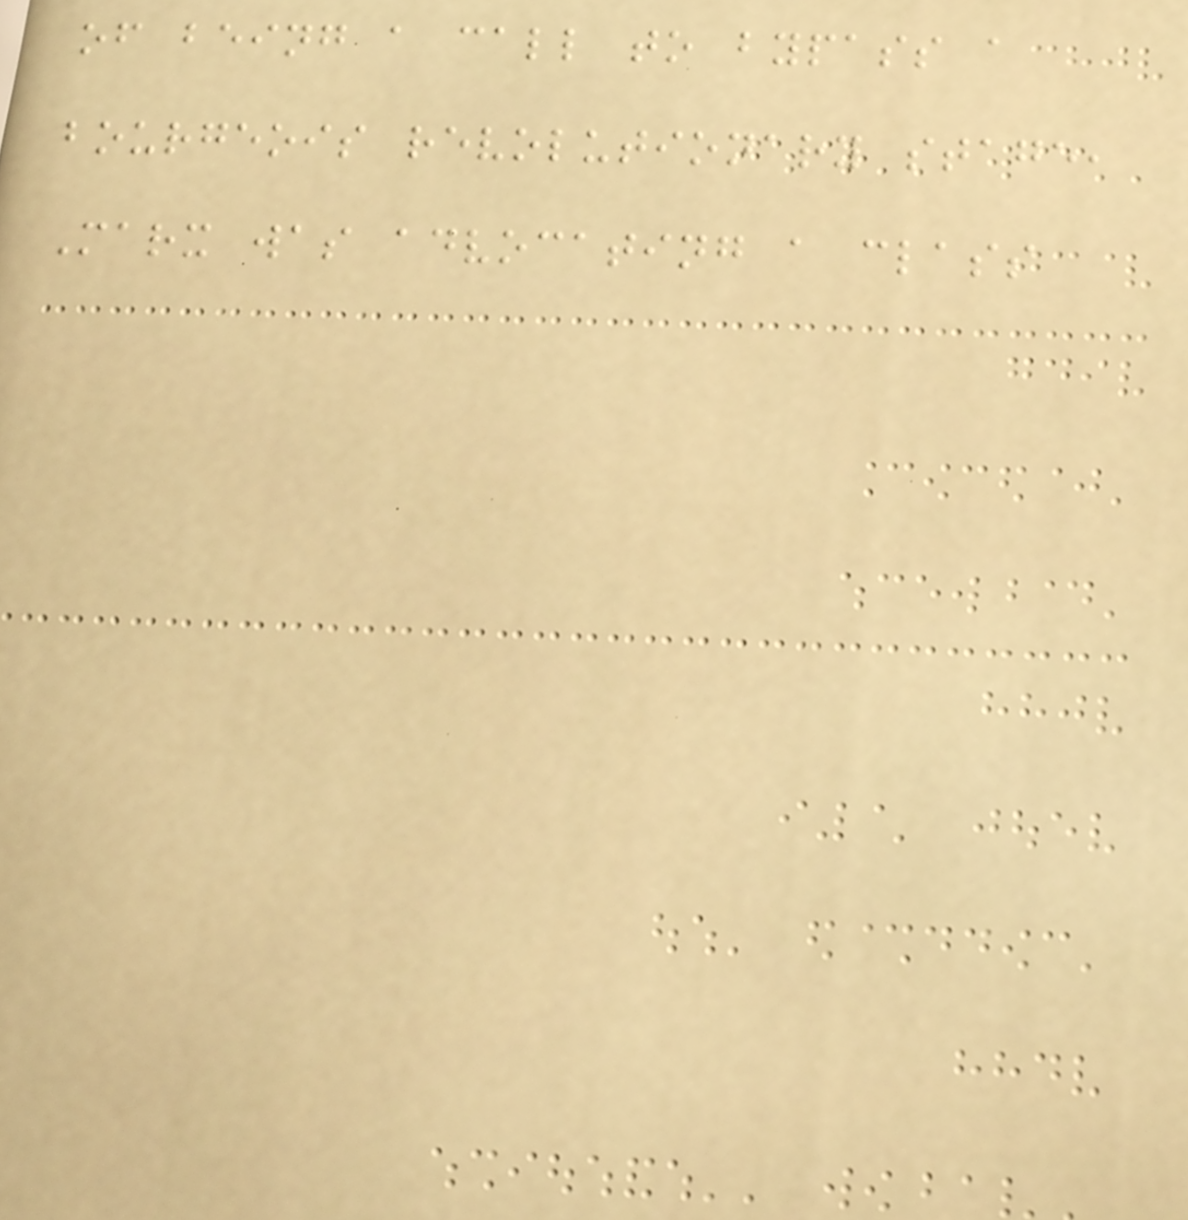of being a call to bypass a
bourgeois revolutionary stage,
Marx was advocating a class
